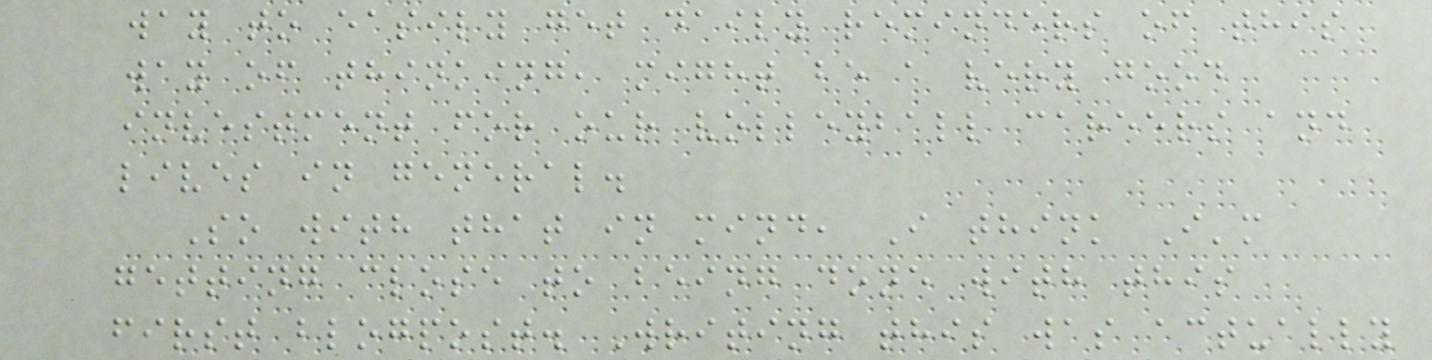way to easily get daily reminders of this
way of thinking, might be a very good
investment for our volleyball careers and
lives in general.
So with that in mind, I think I'm
getting close to being done with this
first blogpost. Writing this was actually
